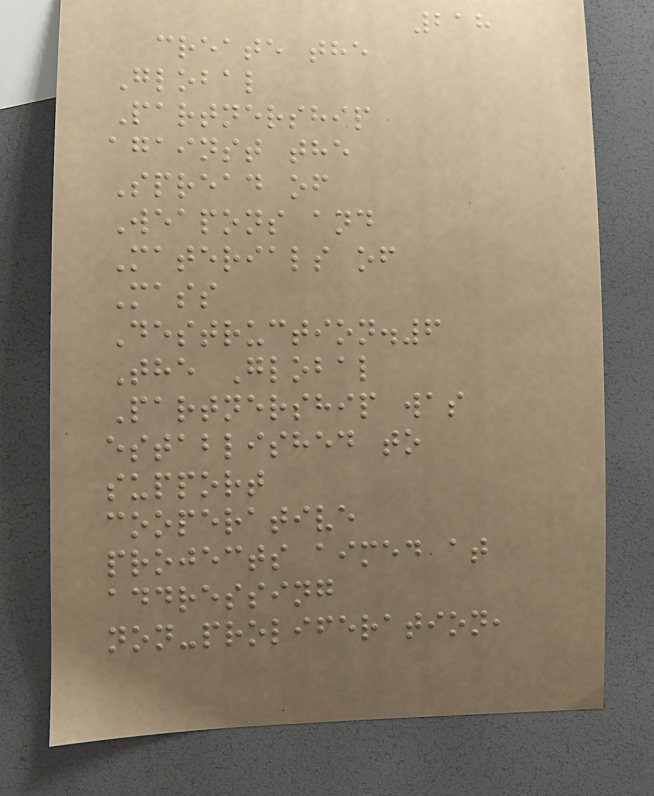218
create the
Global
Partnership
against the
Spread of
Weapons and
Materials of
Mass
Destruction.6
The Global
Partnership was
established to
support
cooperative
projects aimed at
addressing
non-proliferation,
